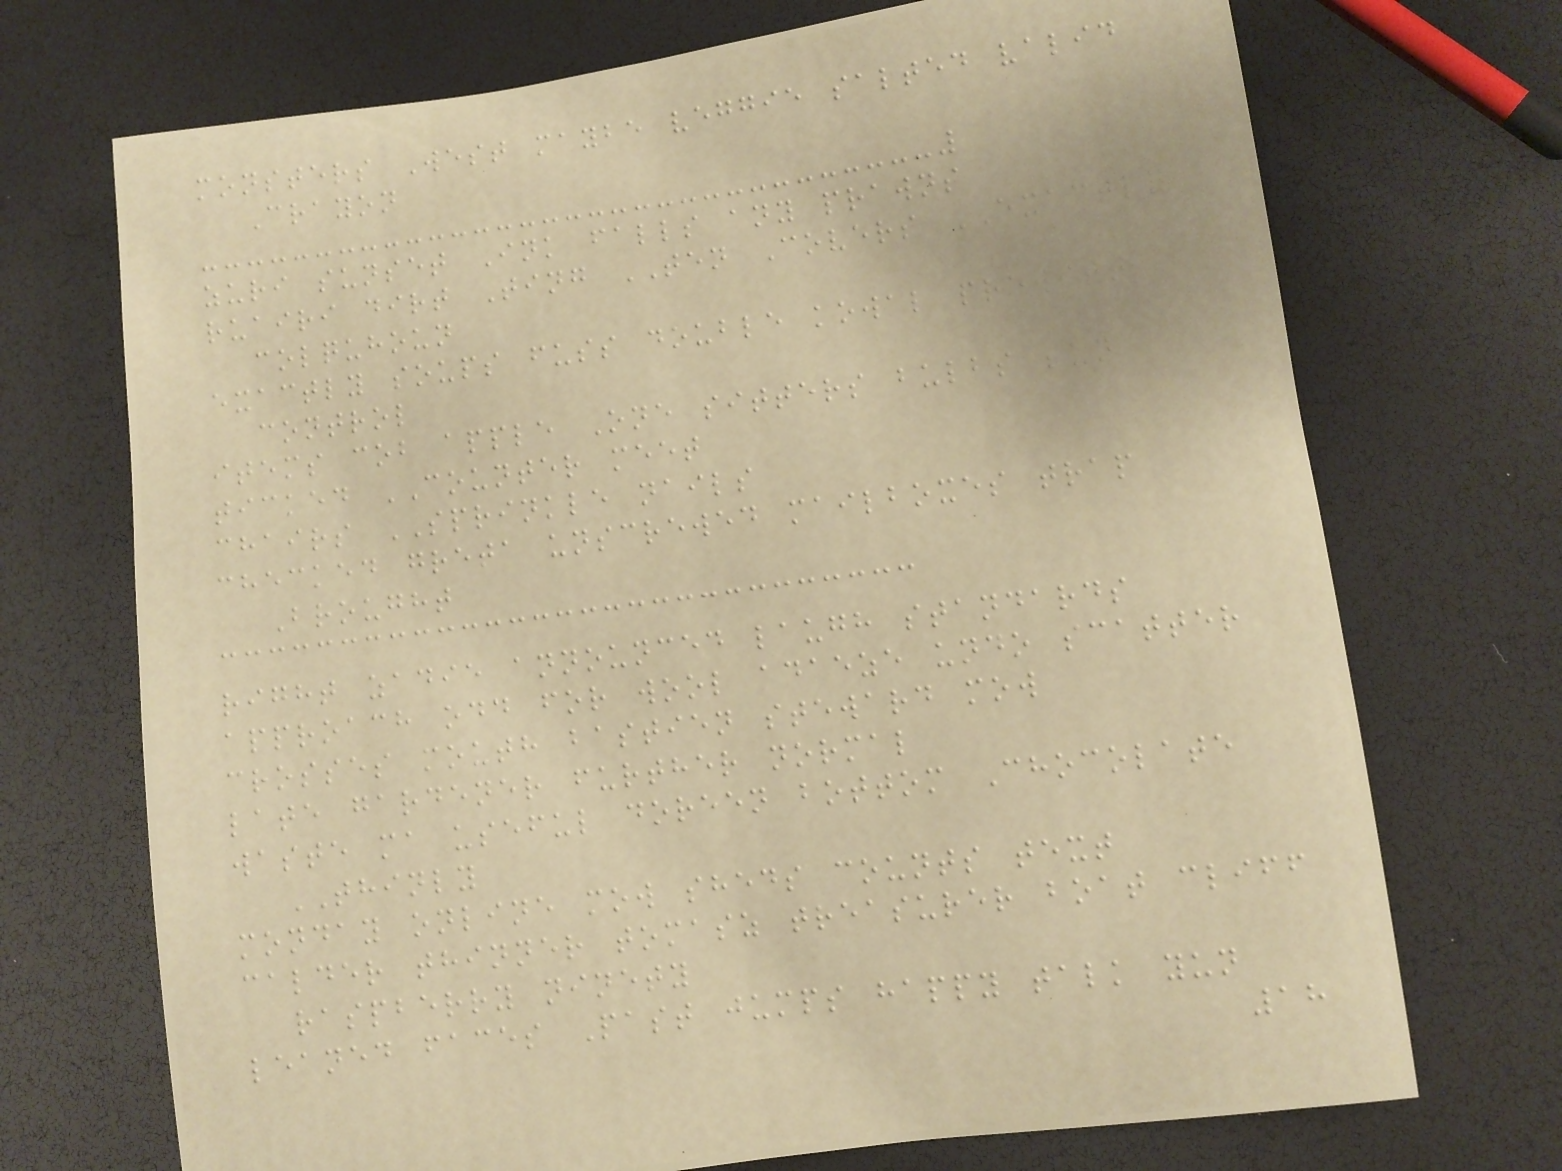monsters West maybe veggie salted valid
Crayon
zuri sunset Ink falls any prawns
ruairi dirt Ting TEN Covers EXACTLY
colquhoun
exactly soups fuss double kowal prewitt
control
items cob apple One sitters bulbs sun
ticked COUNTER meet
chairs SPRINKLE nails
checked greta unscrewed mailboxes trap
Brought
right zadie announced laugh standards
approach odd for wool adaeze undo scatter
crosses mouth bastien steward mow
late gardener further normal
waste ma useful doreen bottom Chocolate
THINLY
monday online mow sheds counts text
calder thinner tomasz treasurer boat cliff
raspberry ninety
leaned faces Past jumps happy talk yun
18
